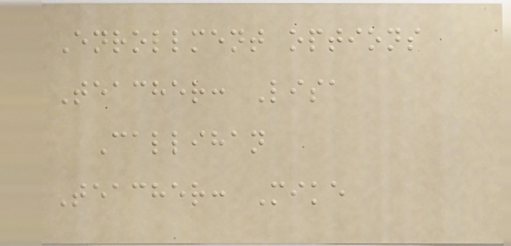Enrollment options
Teacher: Lisa
Callihan
Teacher: Mike
